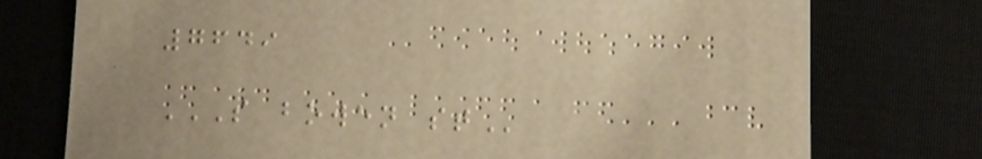7649
S BOWEN ST
